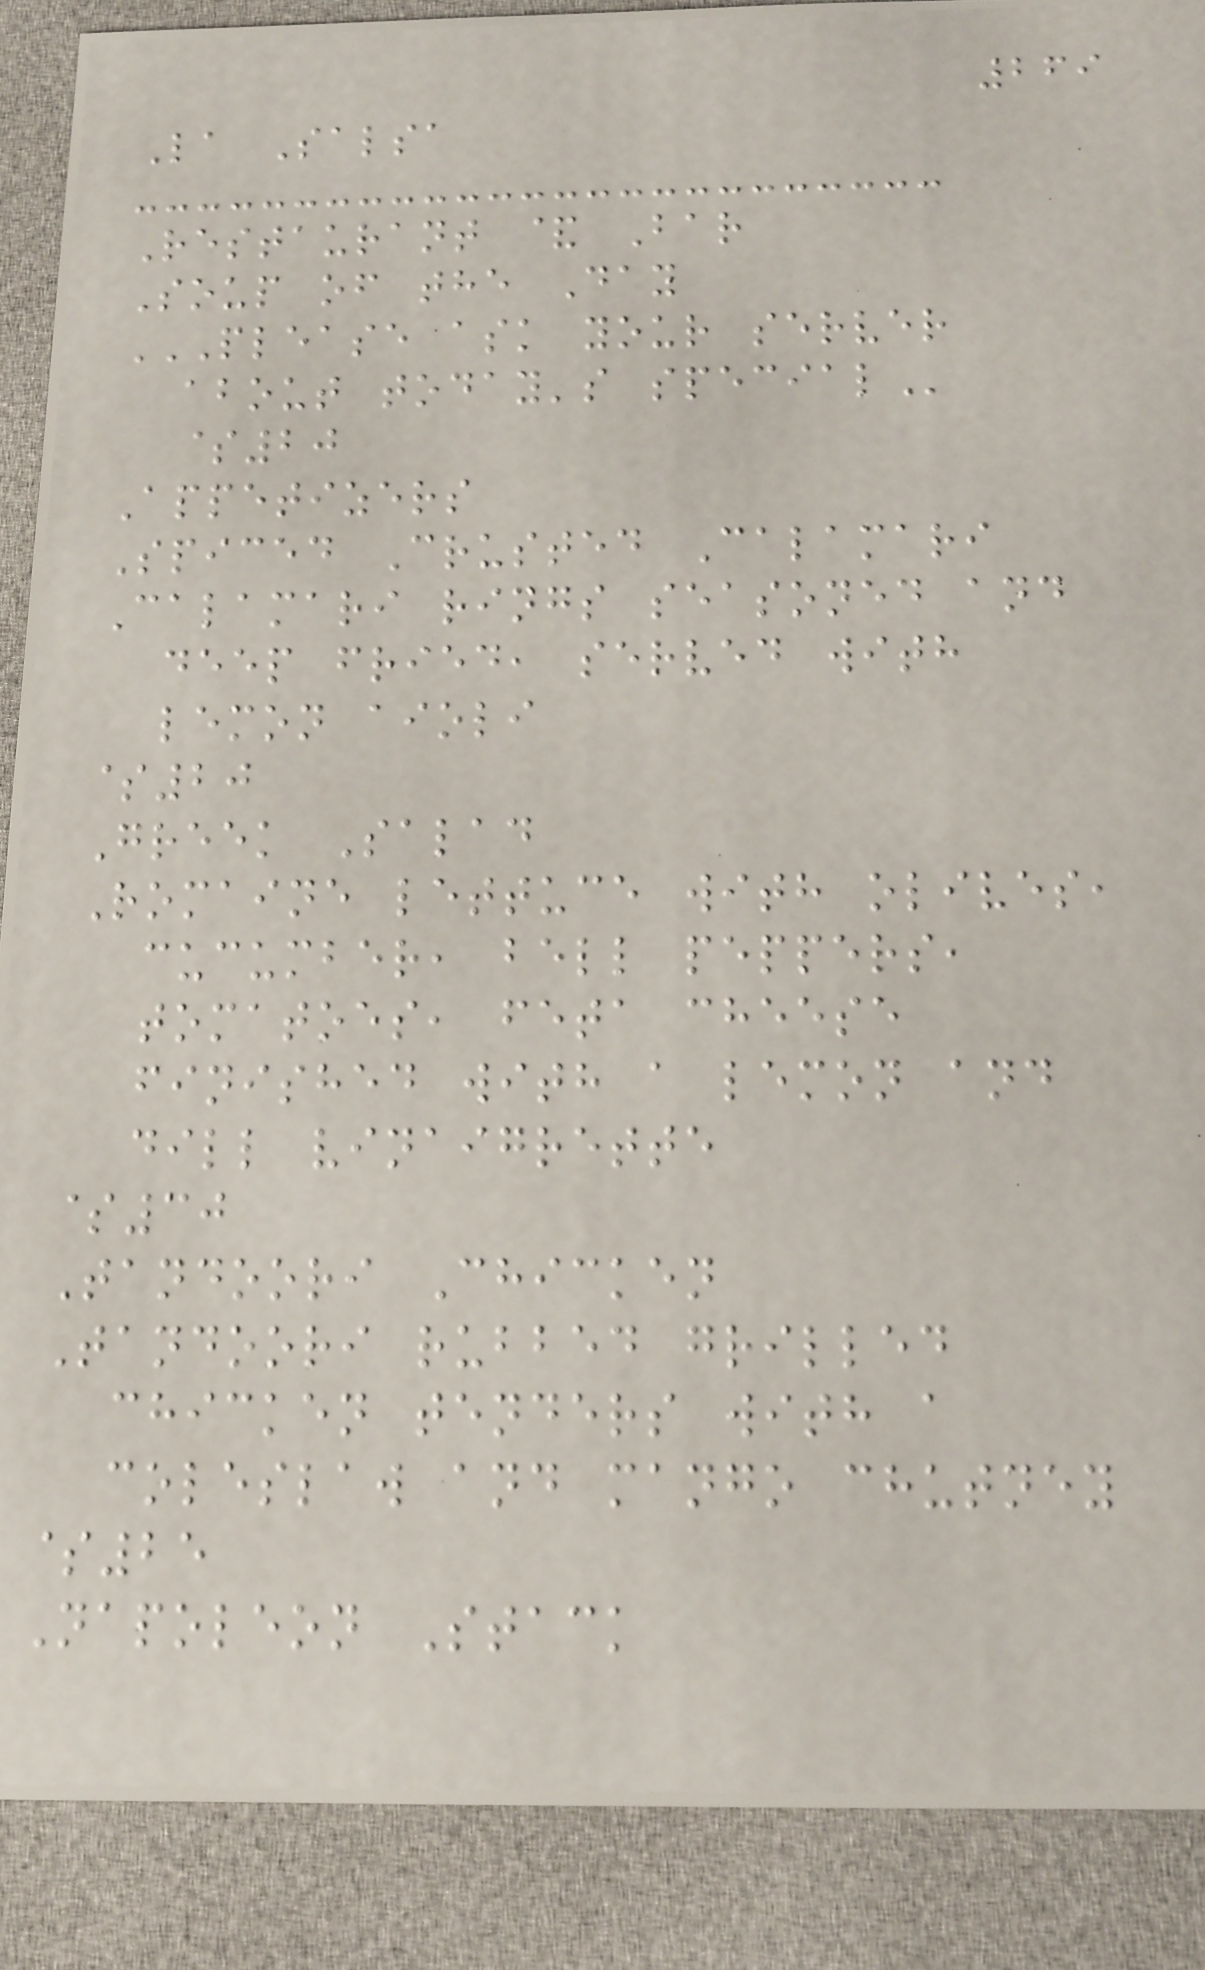269
La Salsa
Restaurant & Bar
Soup of the Day
PLEASE ASK YOUR SERVER
ABOUT TODAY'S SPECIAL
$20
Appetizers
Spiced Crusted Calamari
Calamari rings seasoned and
deep fried, served with
lemon aioli
$20
Greek Salad
Romaine lettuce with olives,
cucumber, bell peppers,
tomatoes, feta cheese
finished with a lemon and
dill vinaigrette
$30
Tandoori Chicken
Tandoori rubbed grilled
chicken tenders with a
coleslaw and mango chutney
$25
Napoleon Stack
